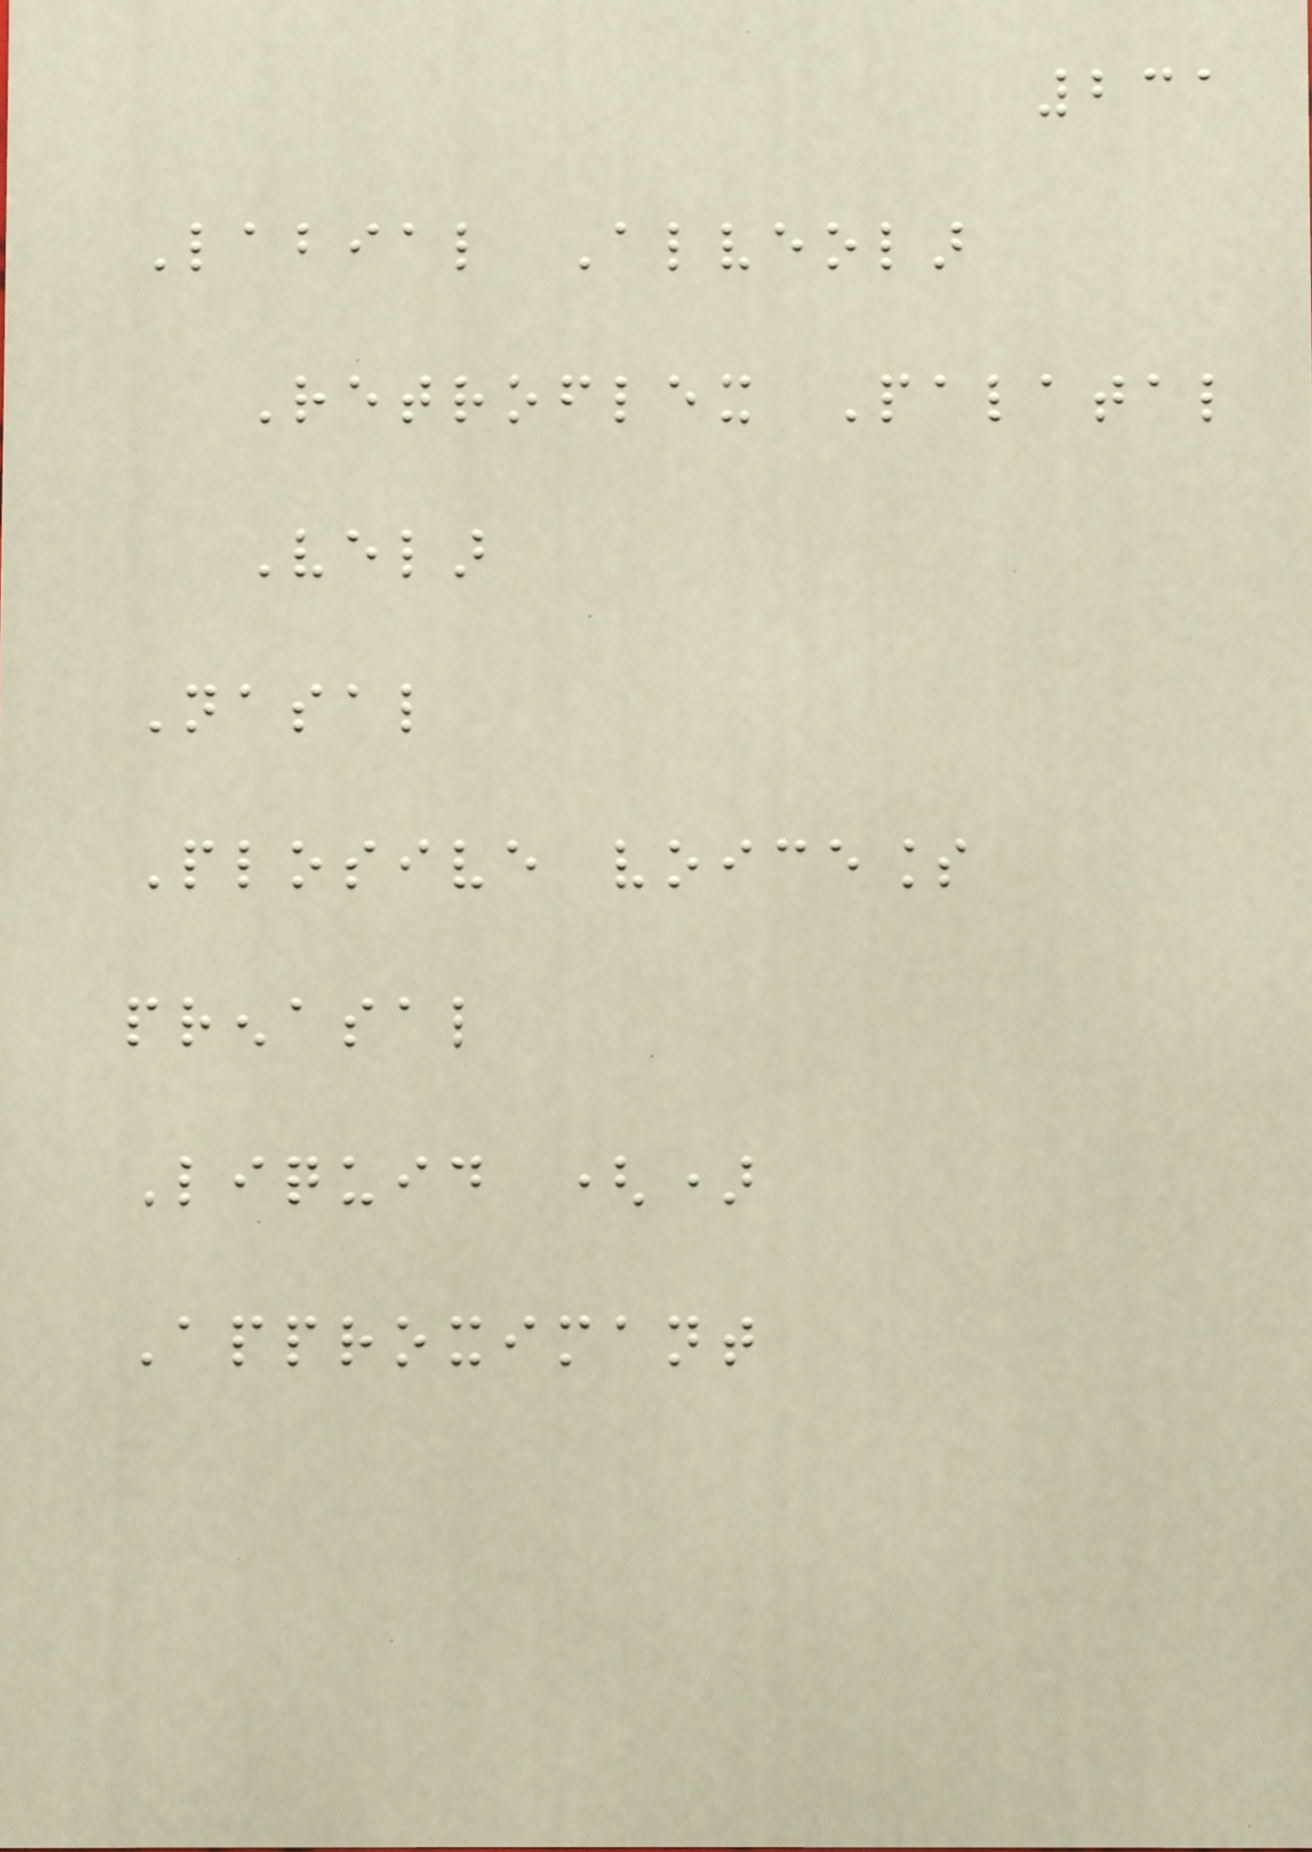231
Labial Alveolar
Retroflex Palatal
Velar
Nasal
Plosive voiceless
prenasal
Liquid ()
Approximant
